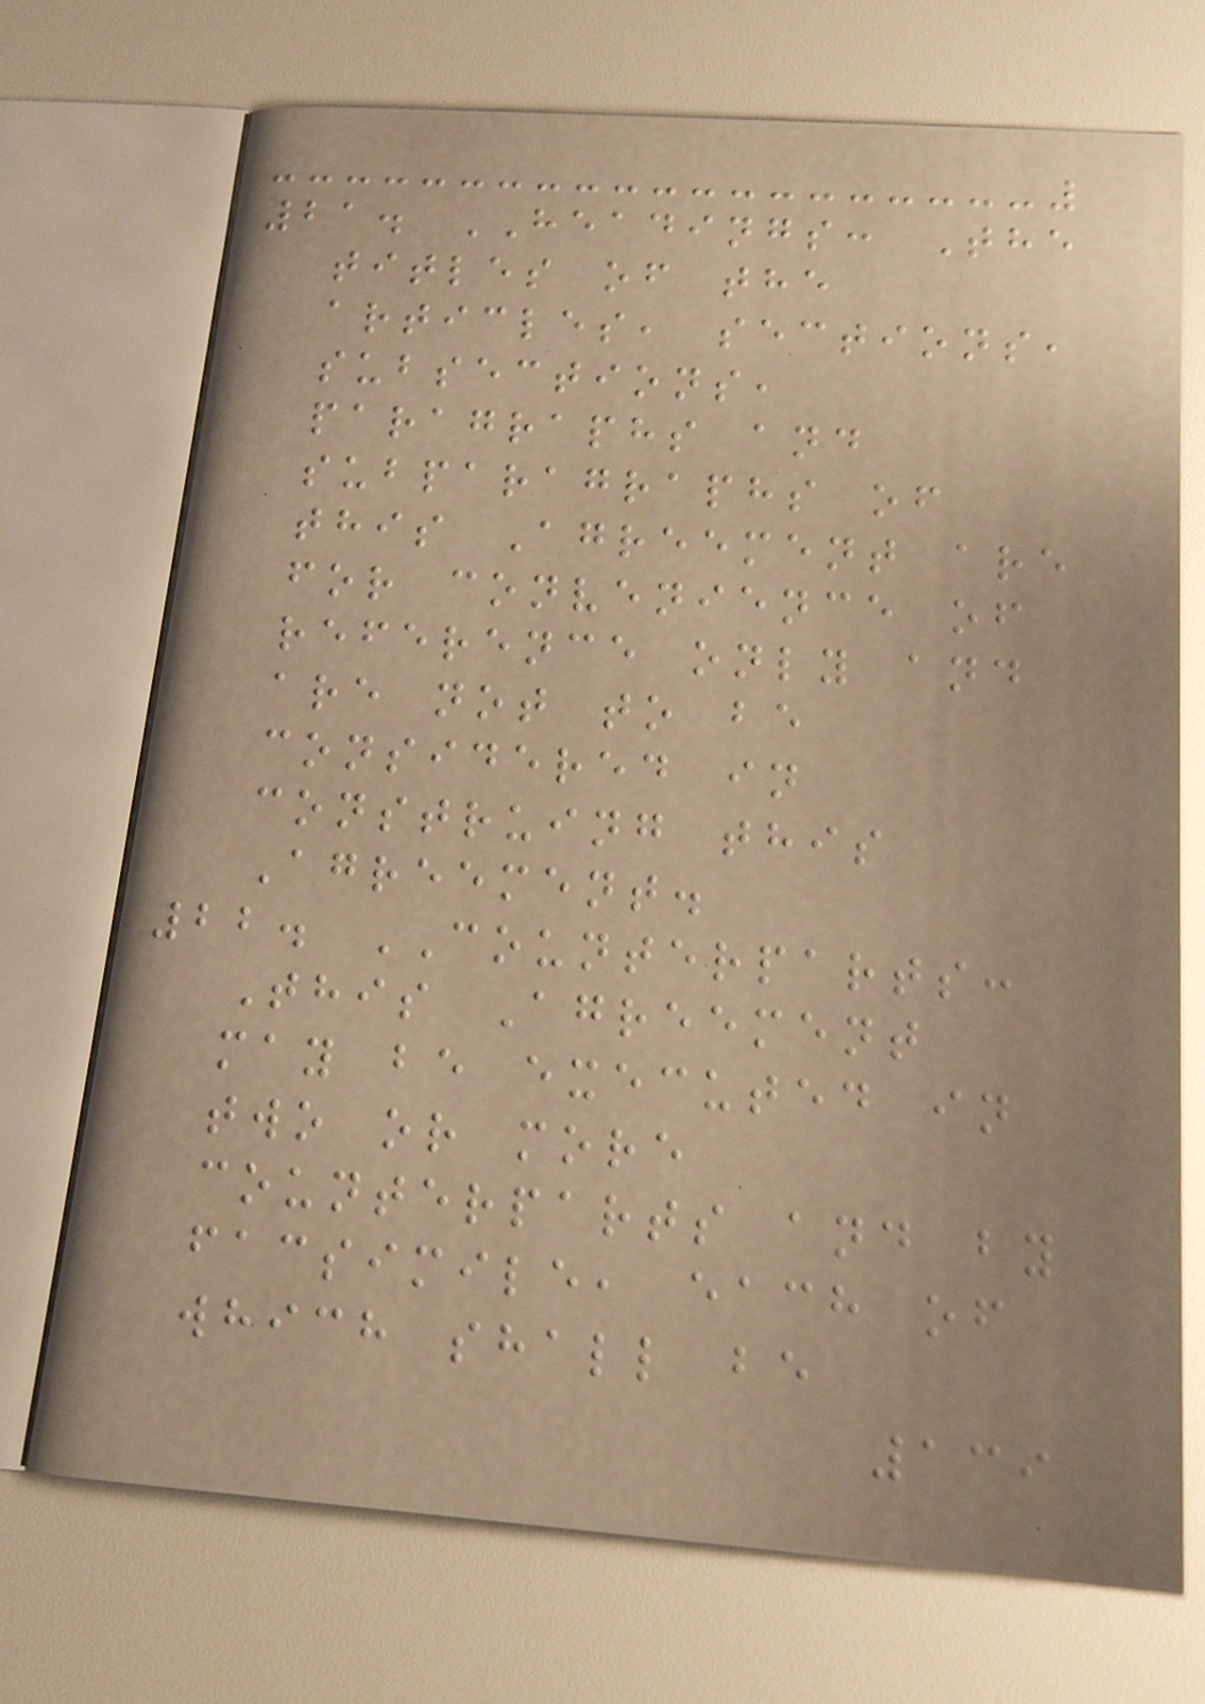21. HEADINGS: The
titles of the
articles, sections,
subsections,
paragraphs and
subparagraphs of
this Agreement are
for convenience of
reference only and
are not to be
considered in
construing this
Agreement.
22. COUNTERPARTS:
This Agreement
may be executed in
two or more
counterparts and by
facsimile, each of
which shall be
139
